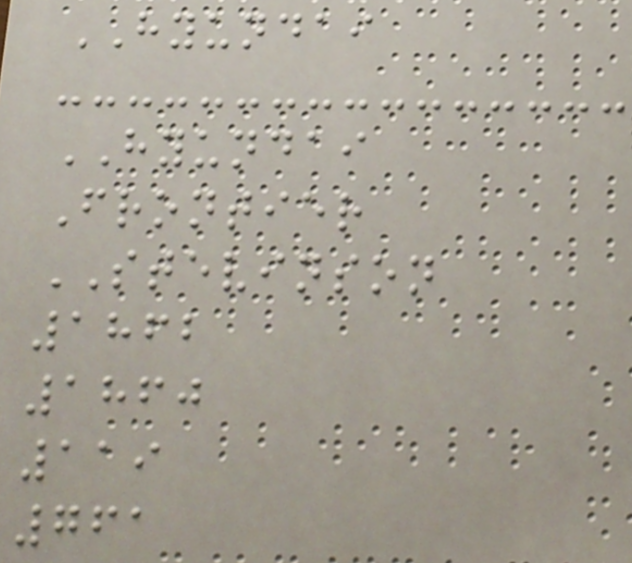HYUNDAI
HYUNDAI
Frontier
STEVINSON
1862
1860
119
761
